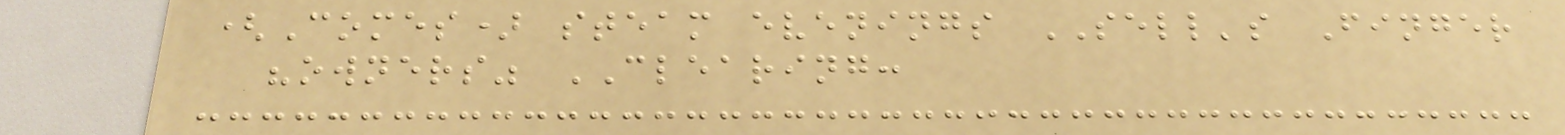(Comes) steam evenings SELL's Finger
"owners" CLEARING:
